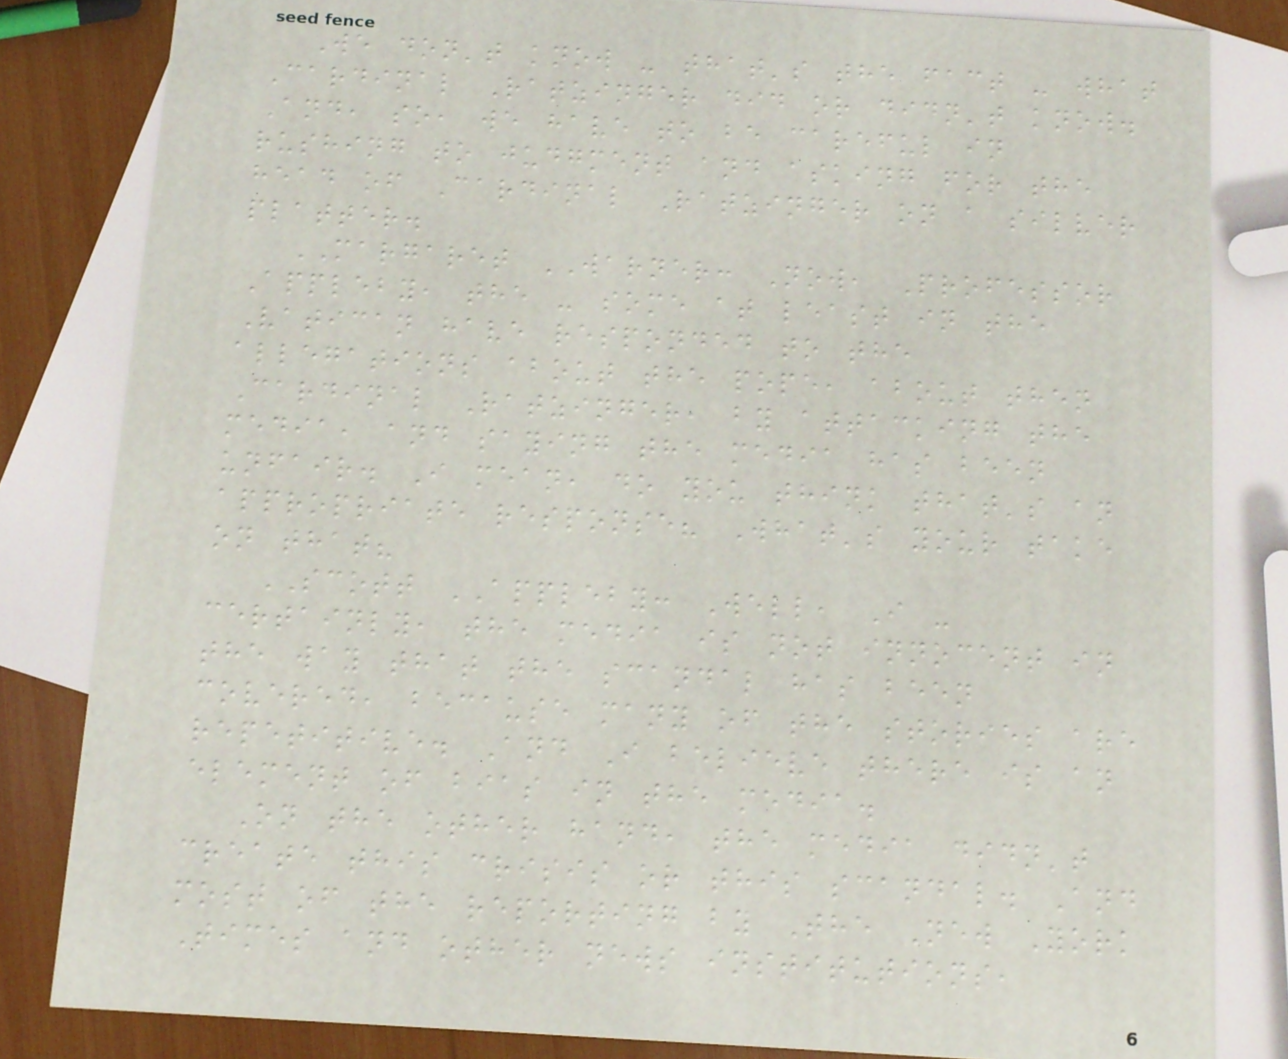We don't know - that's the fact - what
Cardinal Ratzinger did or didn't know.
And, so, we have to be careful in
rushing to judgment and asking for the
head of Cardinal Ratzinger on a silver
platter.
MARGARET WARNER: Now, Professor
Appleby, the - some at least in the
Vatican have responded to the
allegations about the pope, about then
Cardinal Ratzinger, by attacking the
media, and saying the media has been
unfair. I mean, do you think that's an
appropriate response? What's your take
on that?
SCOTT APPLEBY: Well, I -
certainly, the media is not innocent in
the way that the scandal has been
covered, because many of the stories are
repetitive. And I believe there is an
element of bias in the media.
On the other hand, the media didn't
create this crisis or this scandal. And
most of the reporting by The New York
Times and other news institutions,
